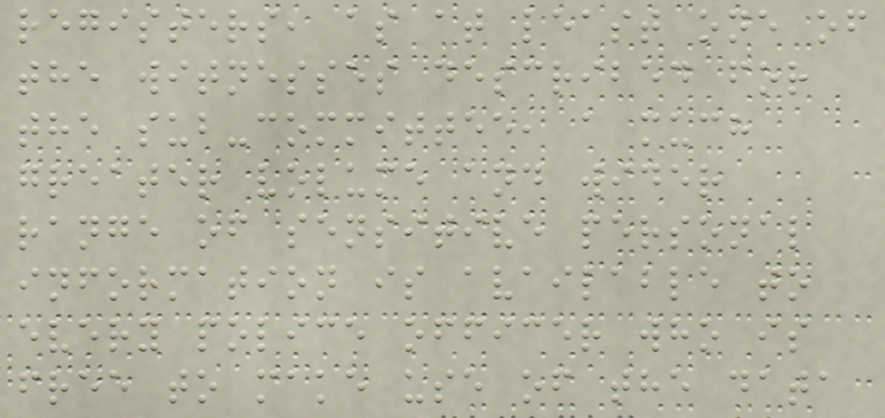registers, as at least one of
the witnesses described for
the sub-committee, a much
greater volume and wider
range of sensitive personal
information is available to
every police officer who is
free to make use of the data
